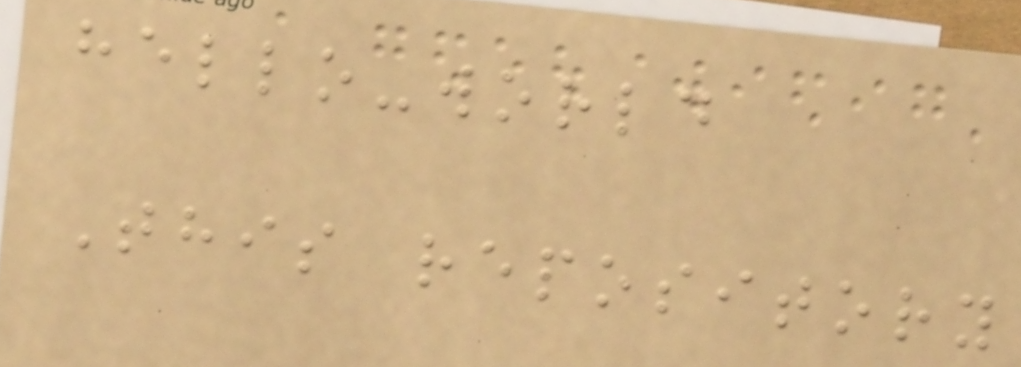hello-world
This repository
